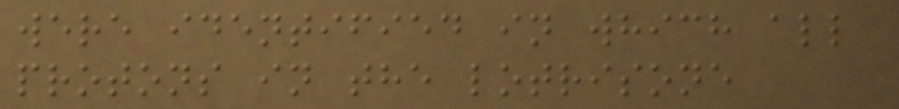were identified in which all
protons in the lotrisone
